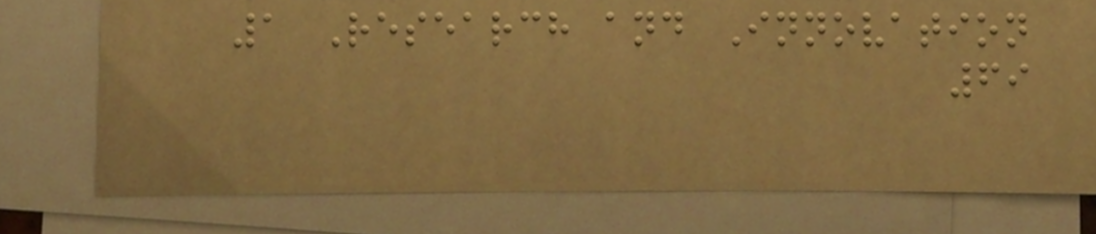1 Research and Innovation
69
